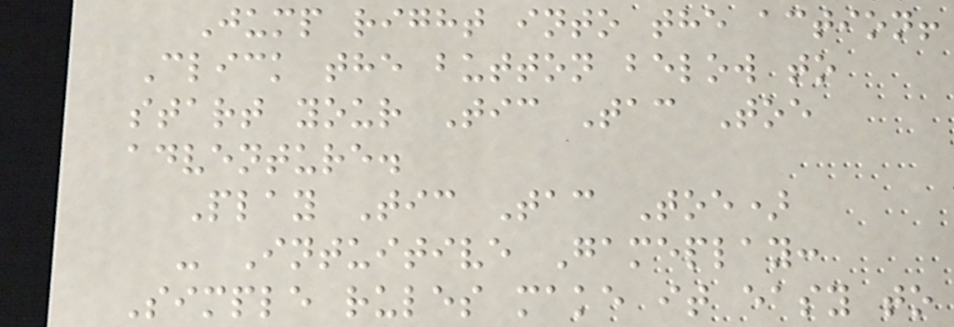Jump right into the action!
Click the button below to
start your Tic Tac Toe
adventure.
Play Tic Tac Toe)
- Intuitive Gameplay:
Simple rules make it easy to
